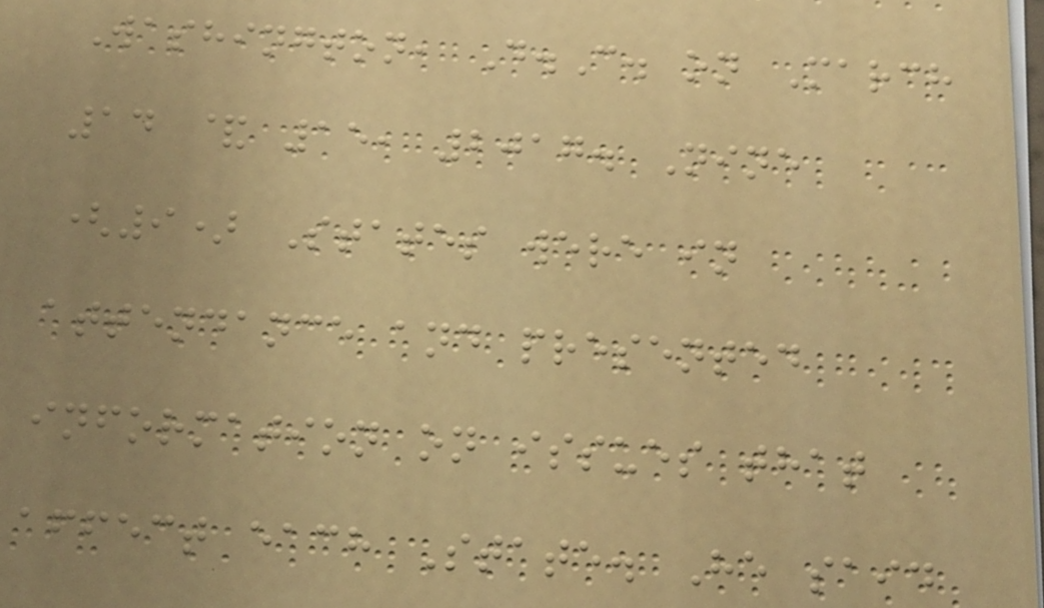Washington, D.C. on March
14 & 15, 2017. Nine
(9) States were in
attendance and presented
information on issues that
affect each State. He said
